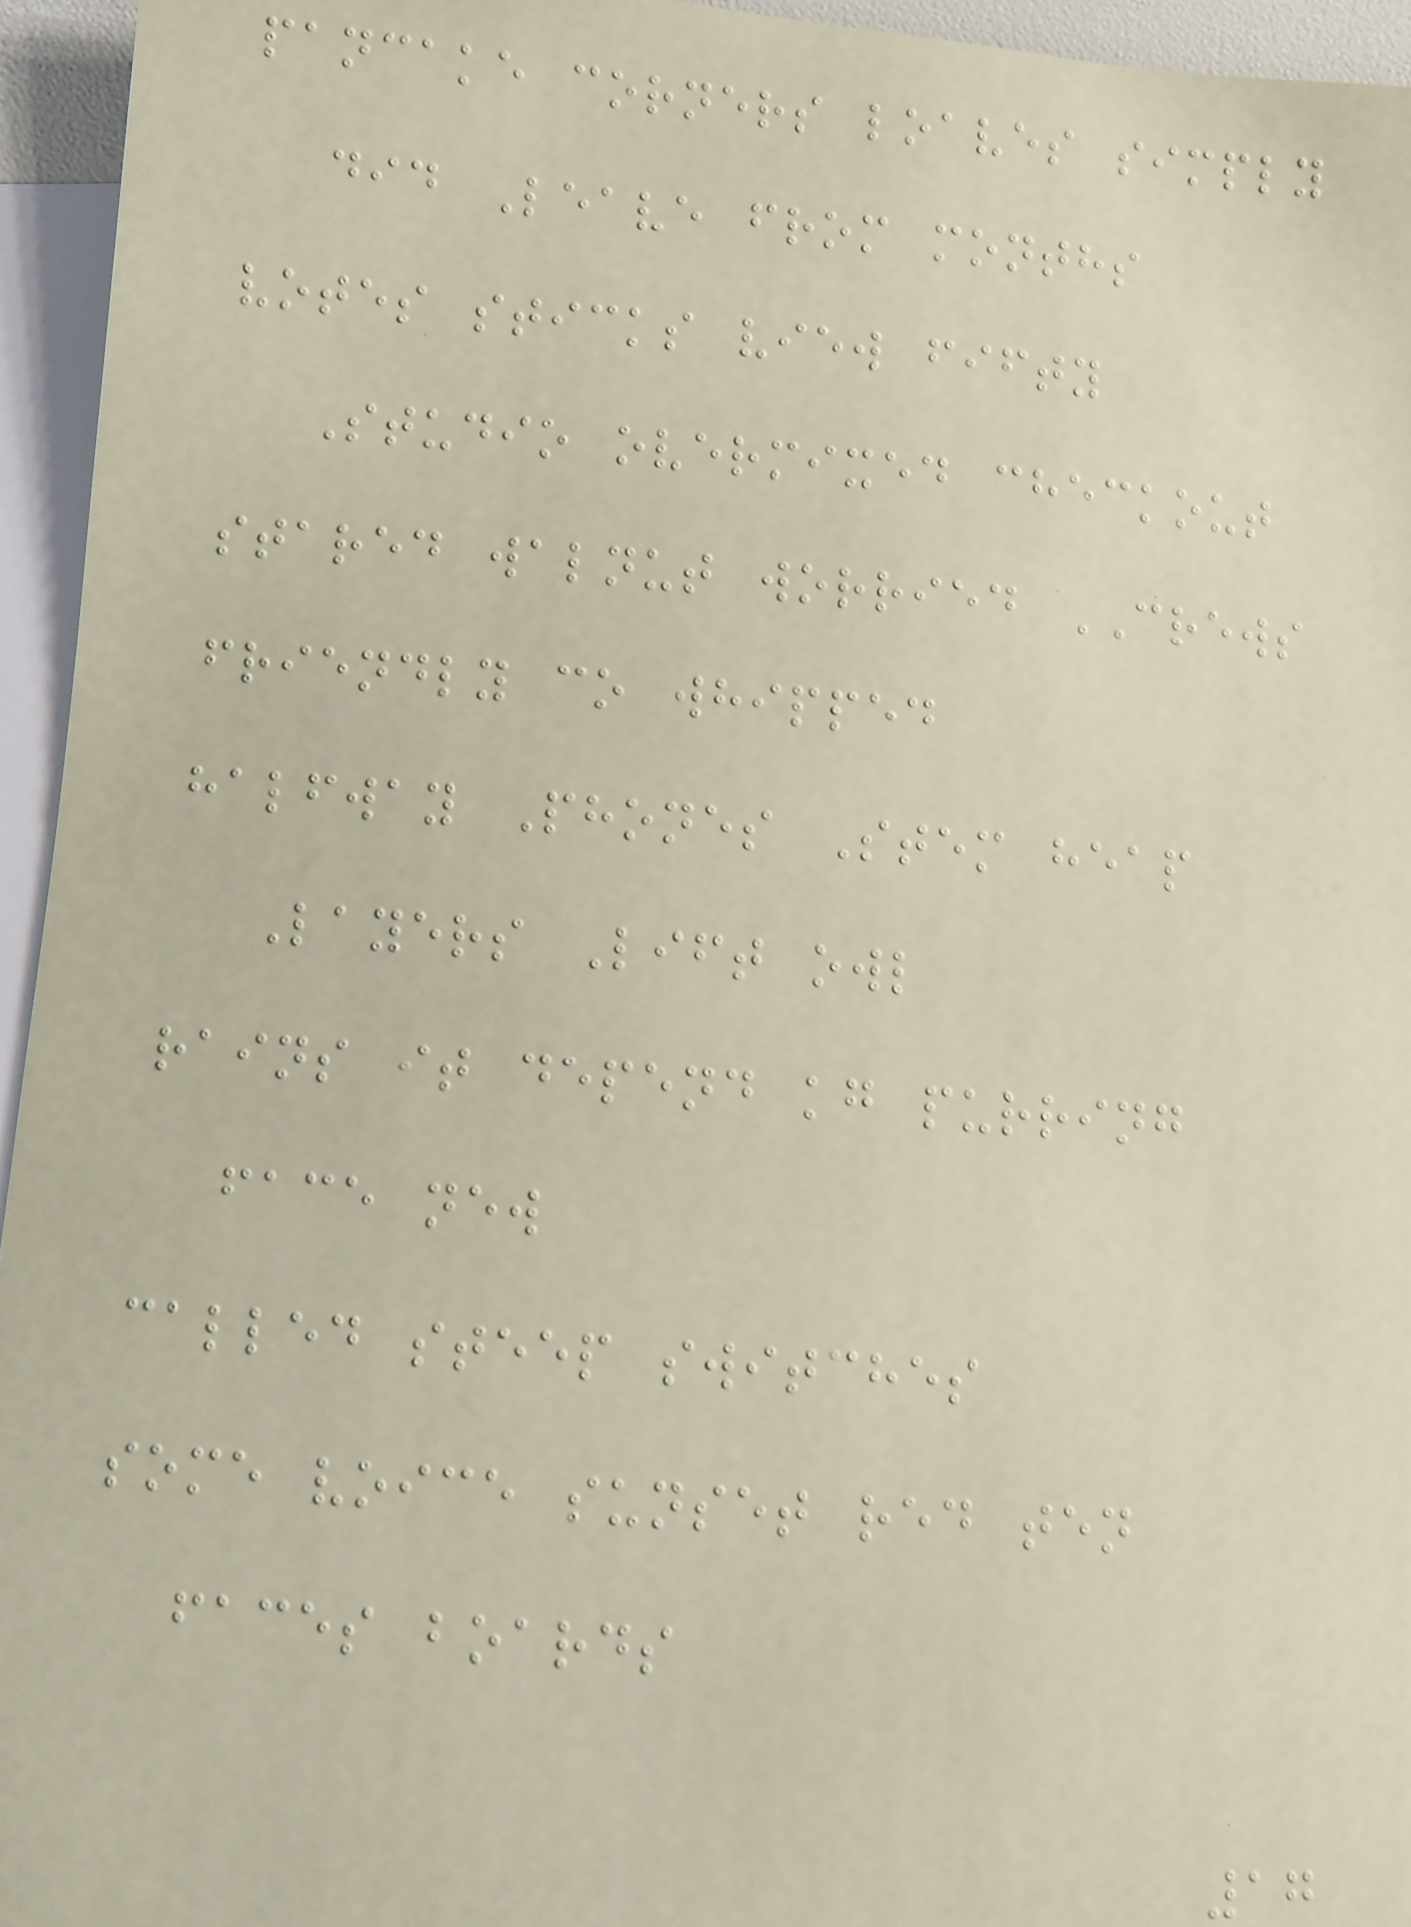pancake corners loaves simply
did Leave from months
votes sticks view fifty
Studio overmixed checkout
stared walnut worried CREWS
friendly co whipped
halfway Phones Stem heap
Layers Lift owl
rains it depend kg purring
face new
called steep switches
some voice sunset red ten
faces boards
17
